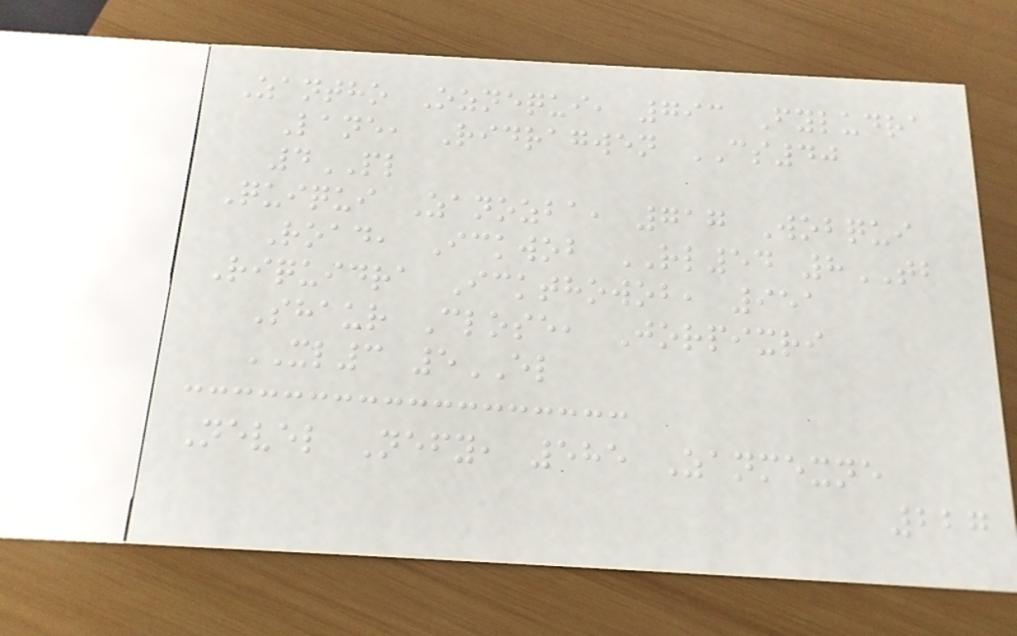Zantho Oznequi, 793 Fyludra
Lane, Ridragwen CS40
4PL
Quiqui Zanozba, 717 Wobqui
Road, Ickwob RL54 8TB
Riquidra Ickthowob, 951
Shaur Close, Jorpixri
XL3 5EL
Nevel Nefy, 585 Zanmexne
227
